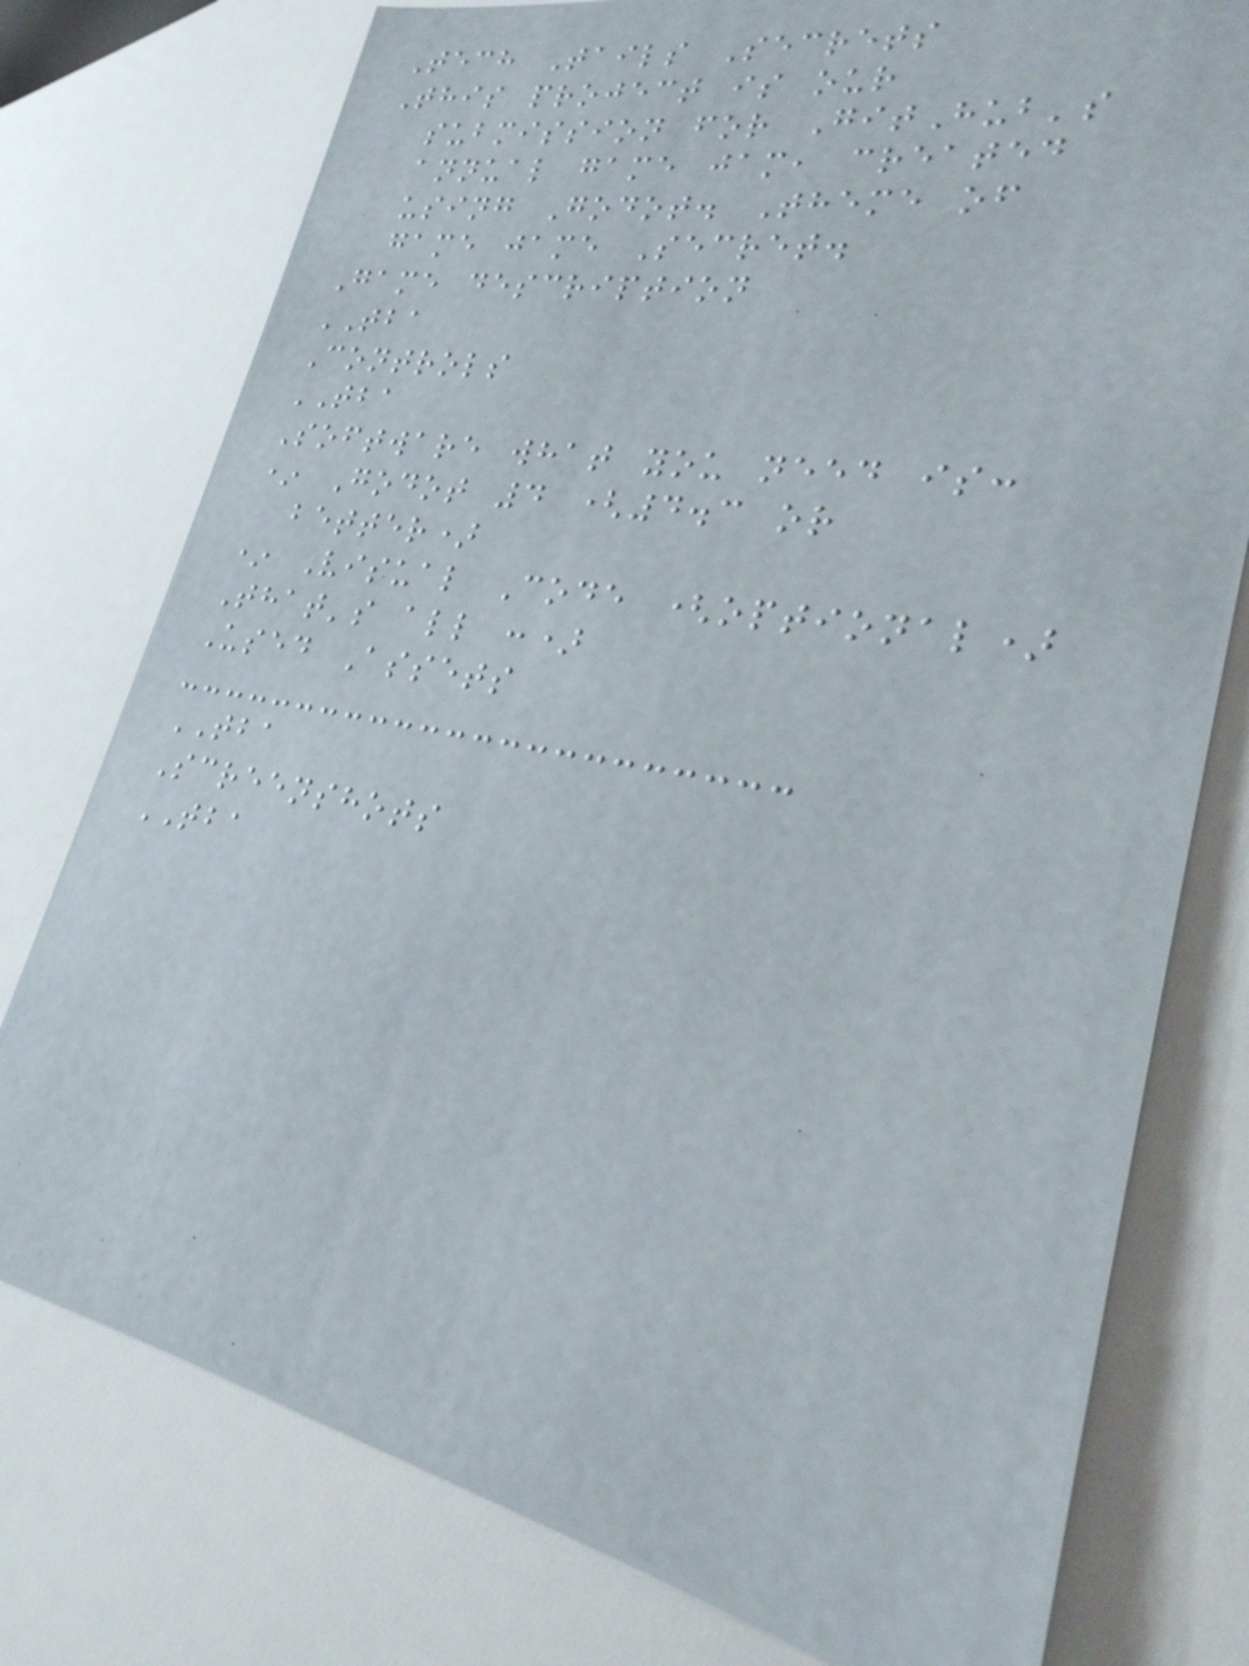Tech Tails Secrets
This project is our
submission for GitHub's
annual game jam, created
using Godot. Theme of
game jame Secret.
Game description
TBA
Controls
TBA
Software what you need is:
* Godot 4 (4.3 or
better)
* Visual Code (optional)
That's all :)
Used Assets
TBA
Screenshots
TBA
